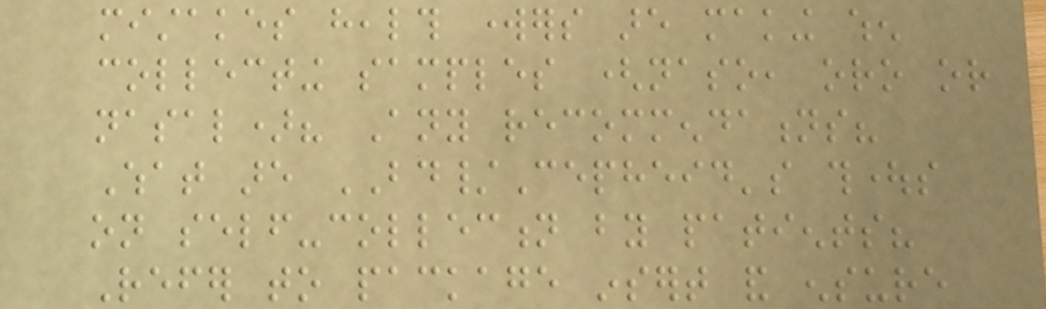mistakes health workers are making when
collecting samples (naso, oro or
nasal)? Any recommendations?
What are BD/Cepheid's thoughts
on self-collection by patients?
Refer to package insert and ensure
